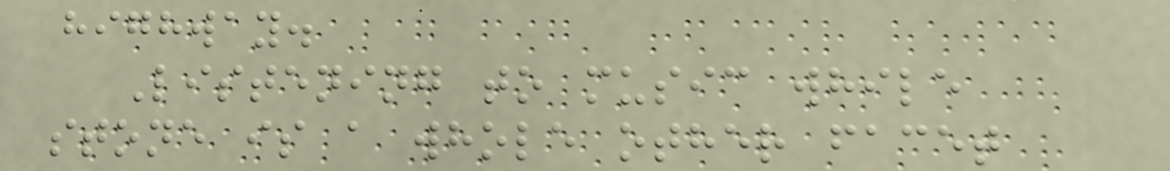highway.
Listening to music while
stone is a whole other facet
